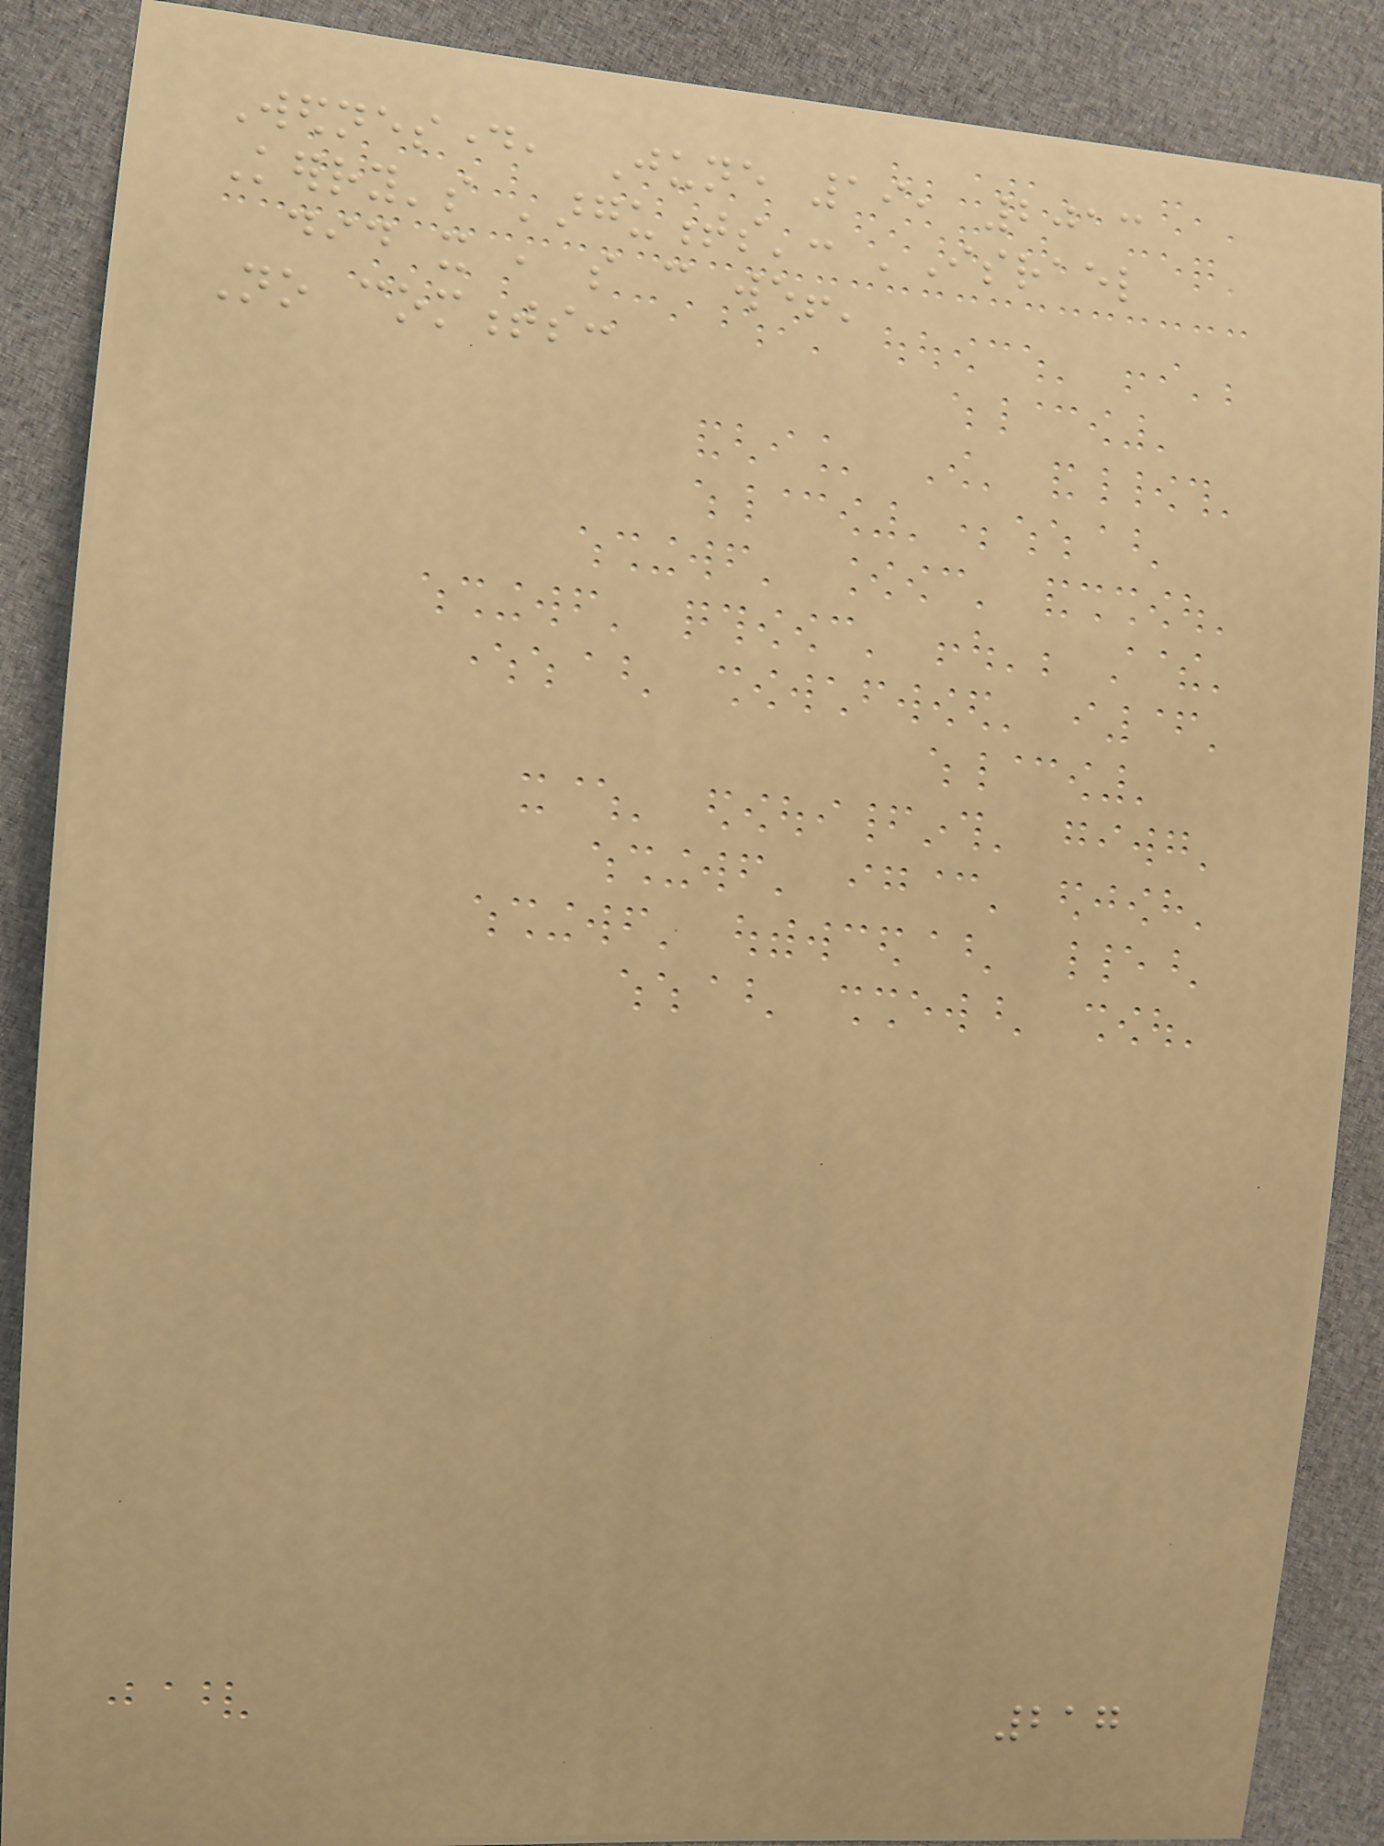Wednesday, June 19, 2013
Kerry's 'arguments': 'Israel
did it , so can we!'
No comments:
217
